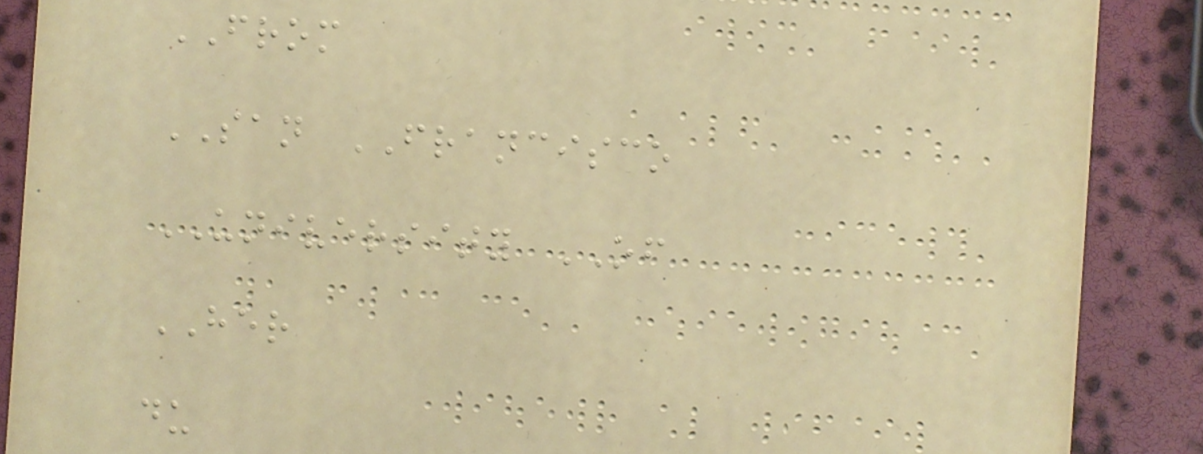FROM
SAN FRANCISCO
UNIVERSITY OF
HER
du
